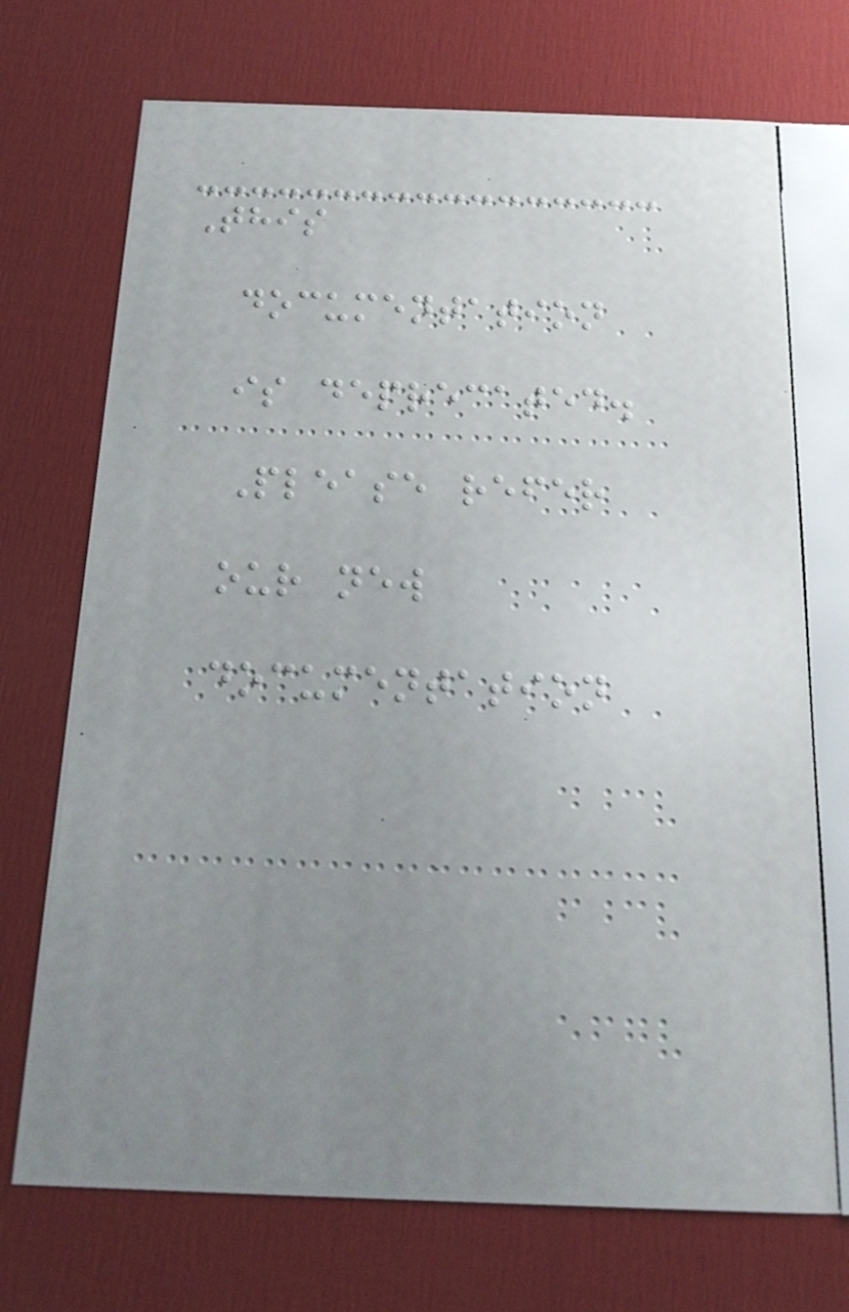This
documentation
is deprecated.
Please refer
our new
documentation
